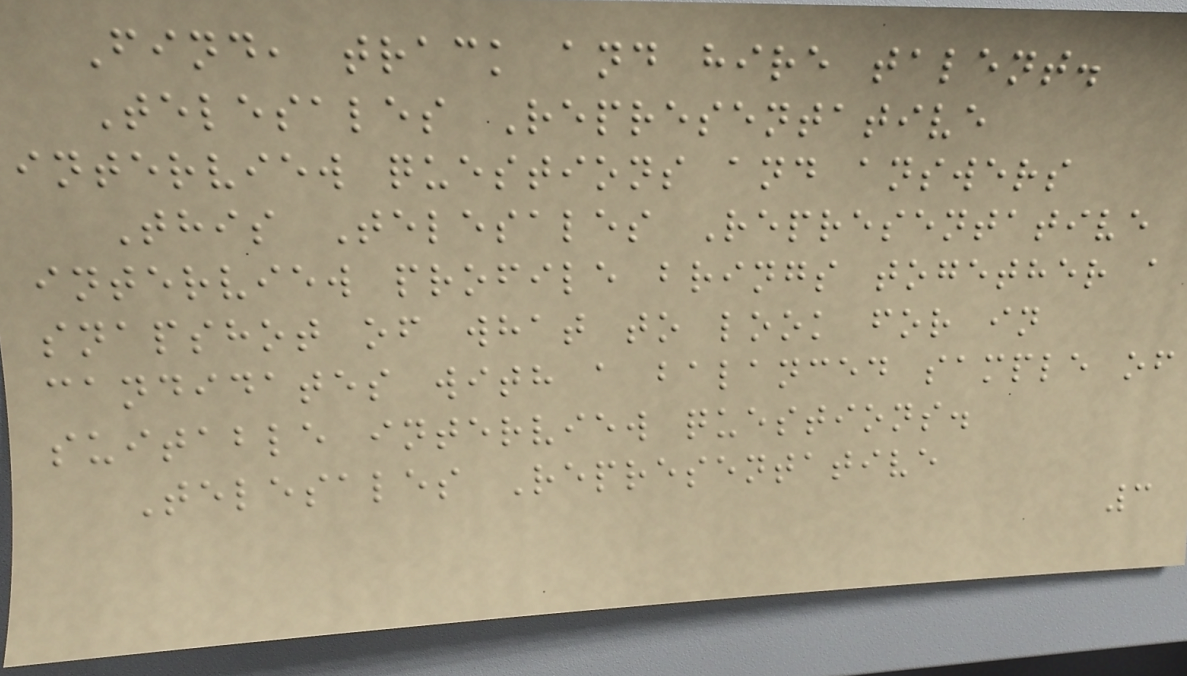Find, track and hire talent.
Telesales Representative
interview questions and answers
This Telesales Representative
interview profile brings together a
snapshot of what to look for in
candidates with a balanced sample of
suitable interview questions.
Telesales Representative
3
